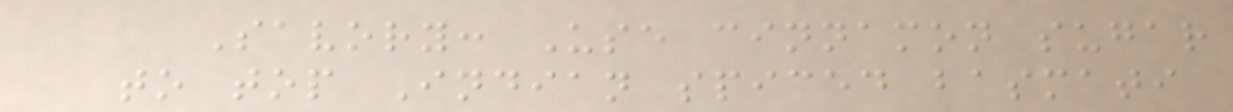Savory: Use cinnamon sugar
to top Indian spiced basmati
